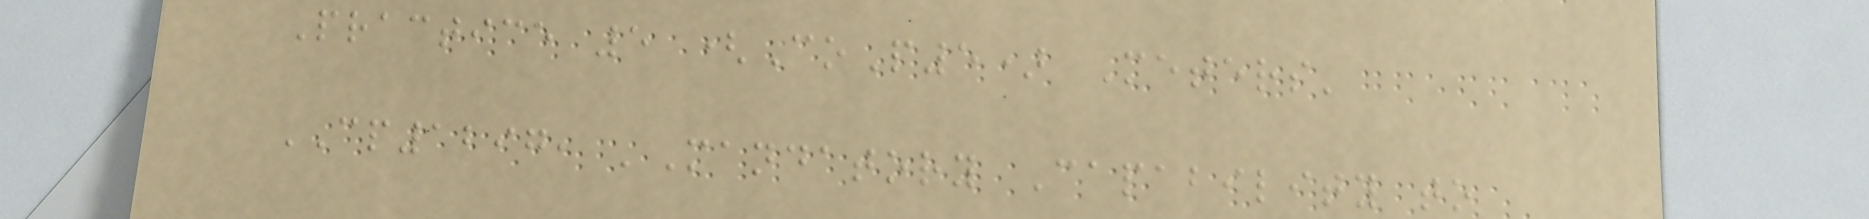Practice 5 (CoP5) Meters'
CP1297, 'Mandatory Capability to
